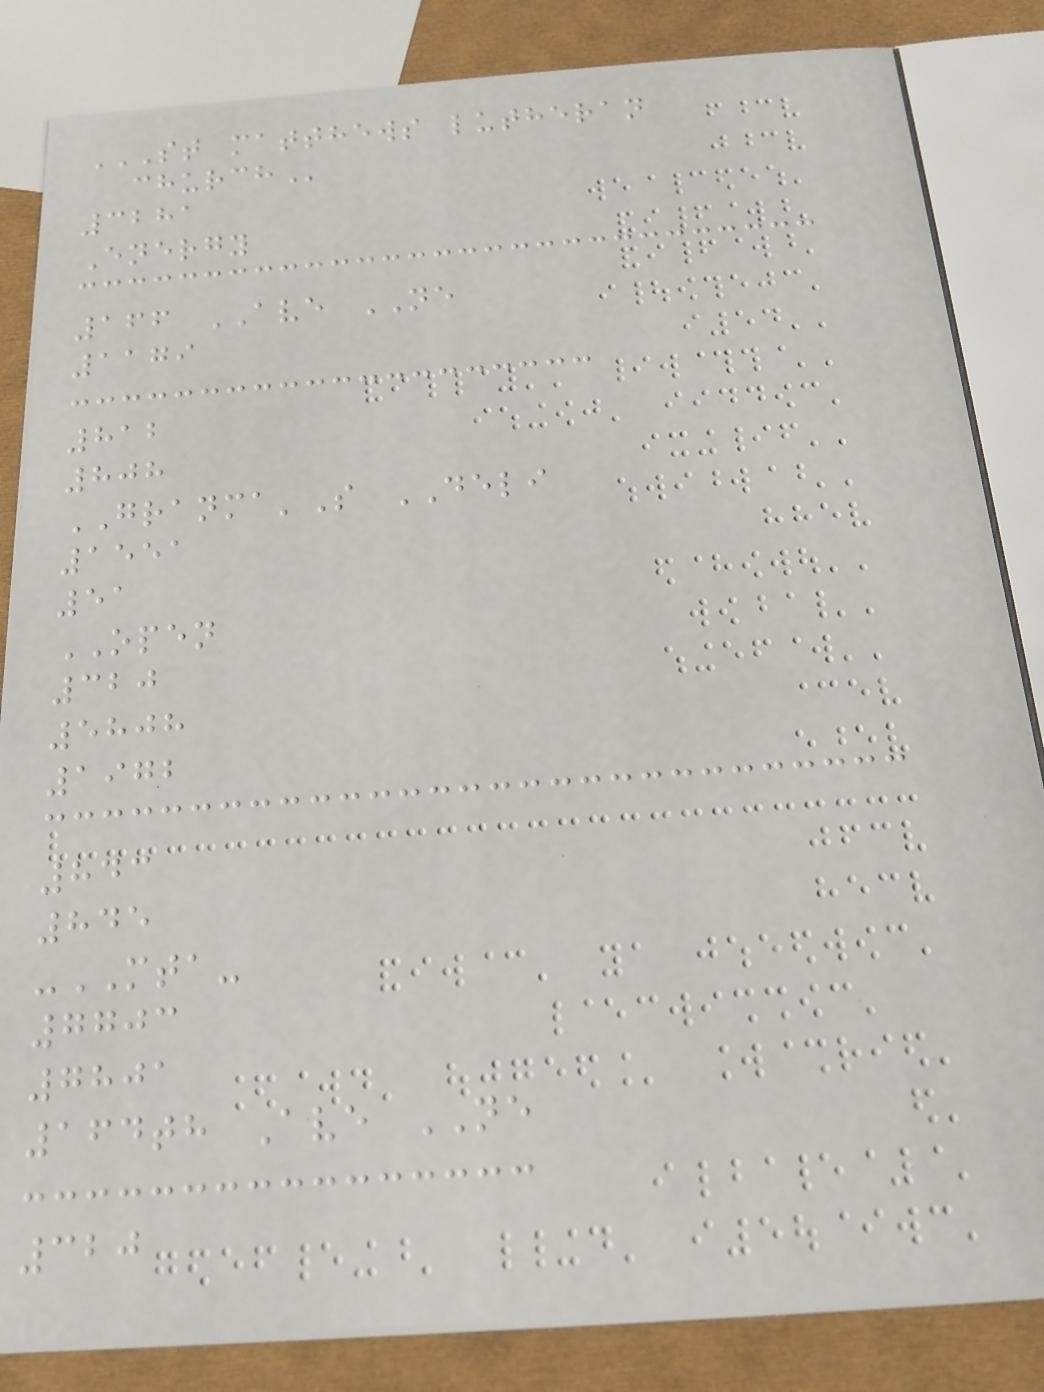ST MATTHEWS LUTHERAN
CHURCH
3281
Energy
166 AVE NE
1179
812
808
GRANMA'S DELI
1551
51
OPEN
320
5808
1972
843
845
-MTA-
7703
7801
164th Ave NE
320
